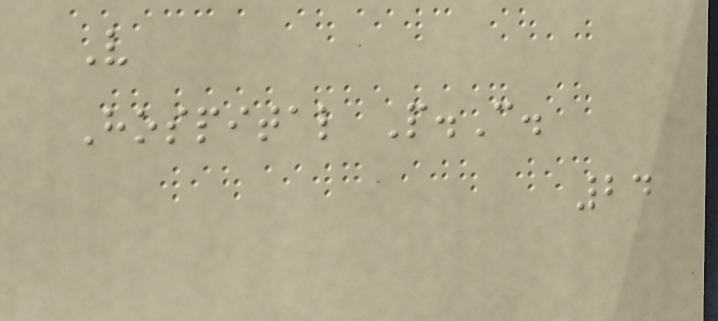V
Hospital P.C.
24
